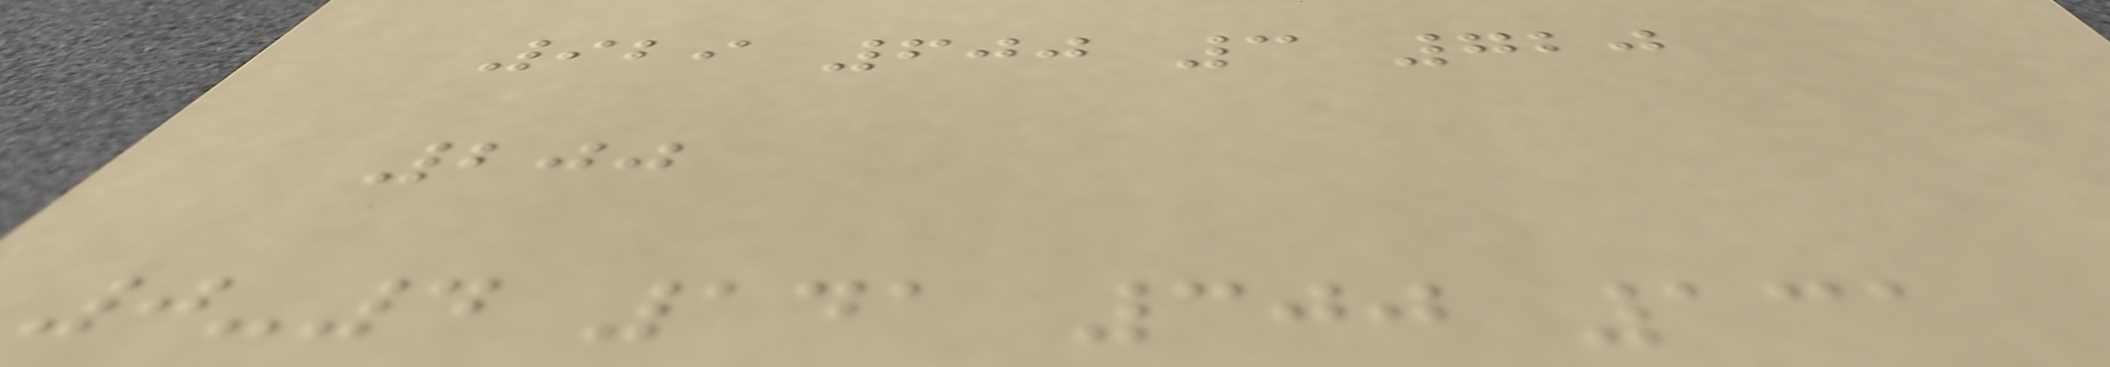929 600 3 720
200
0-4 141 300 131
